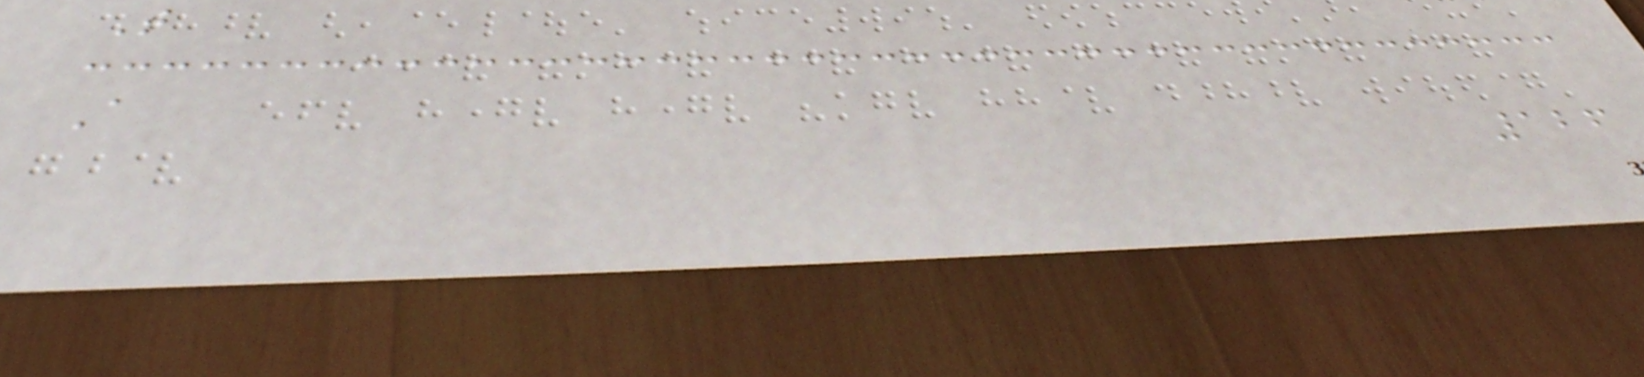T
A
126
